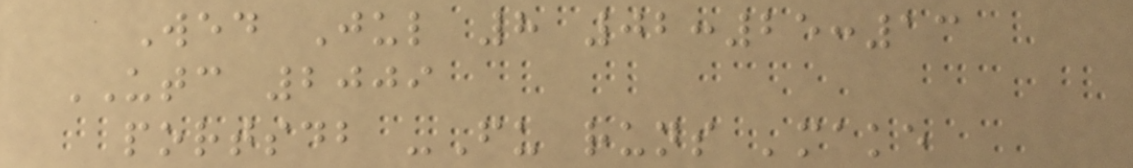Wed Jul 8 02:25:13
UTC 2009
portsdb -Fu runs 'make
